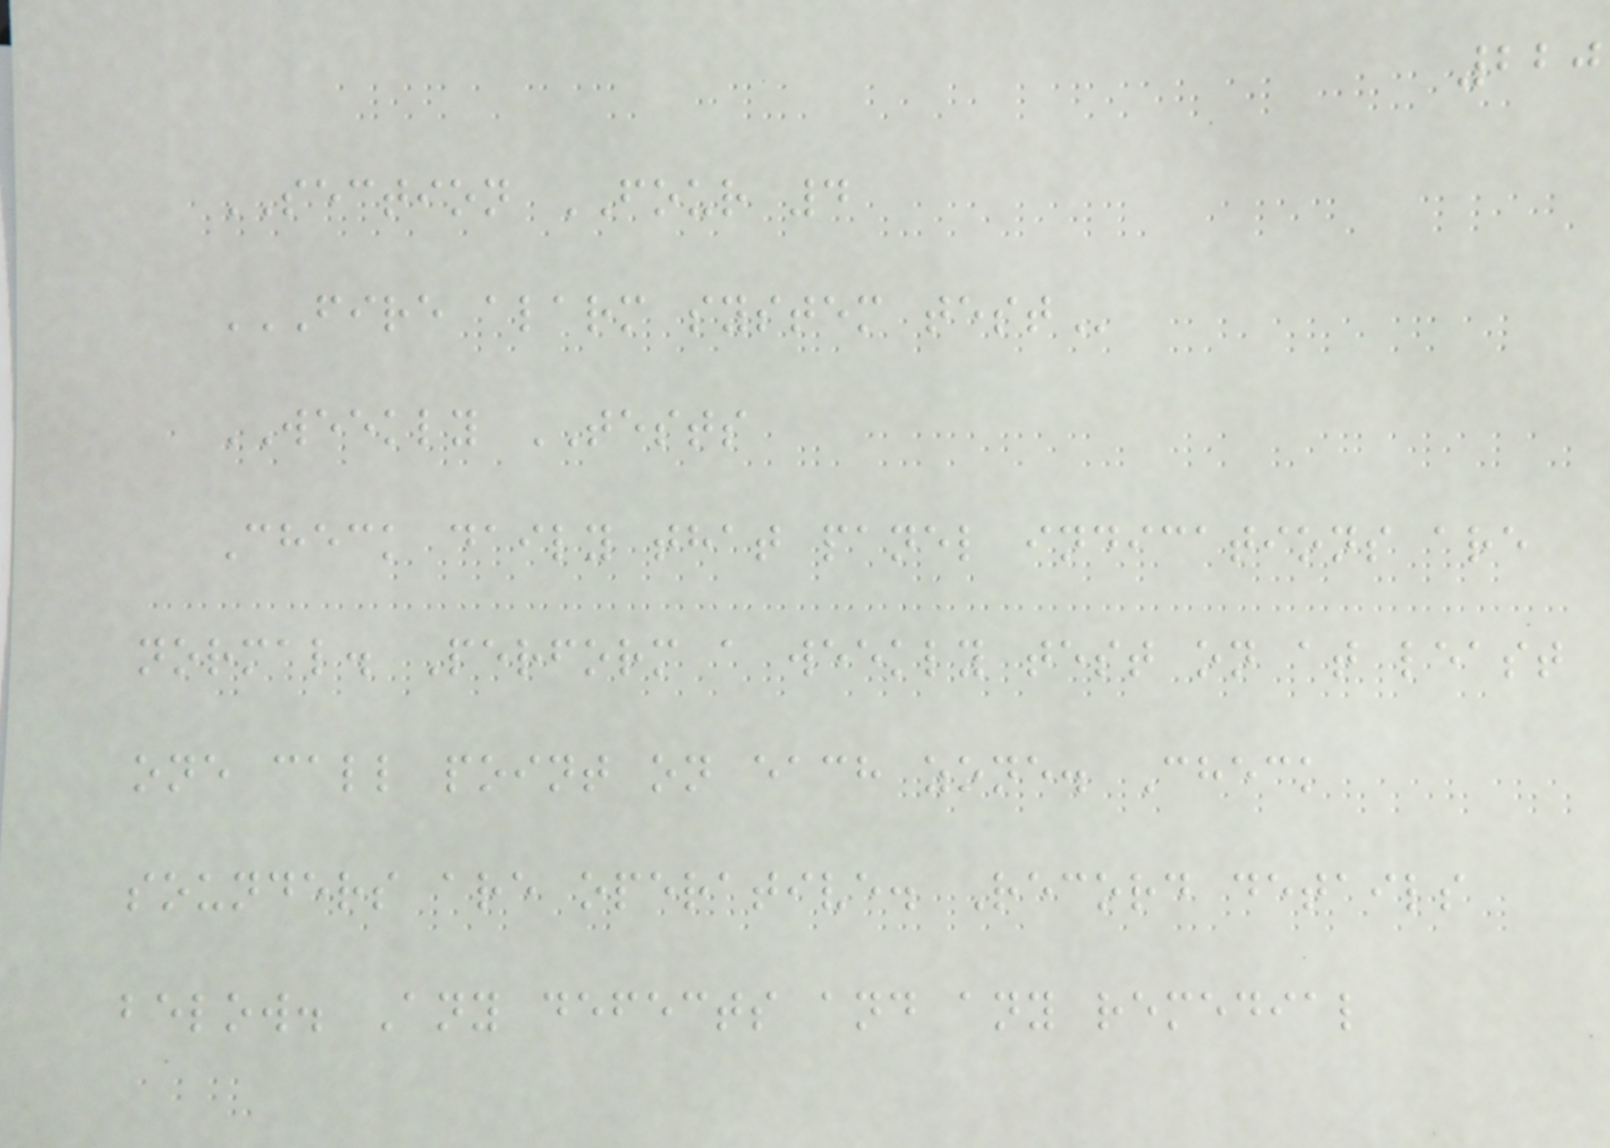220
SECTION FOUR 4
FIRE ALARM SYSTEM TEST
WEEKLY TESTS
Check daily that panel indications are
normal. Perform a weekly test on at least
one call point on each zone. Check
sounders are operative. Record details
below. Any defects and any remedial
